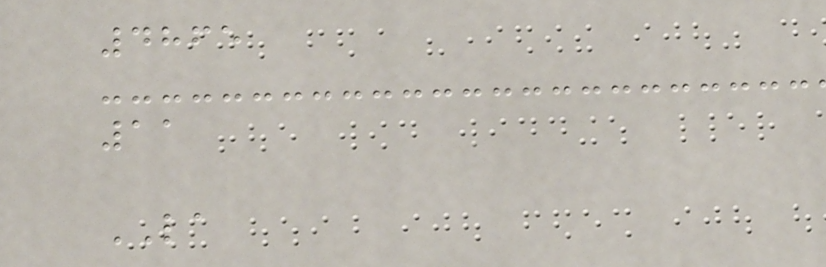4865
11
LA
